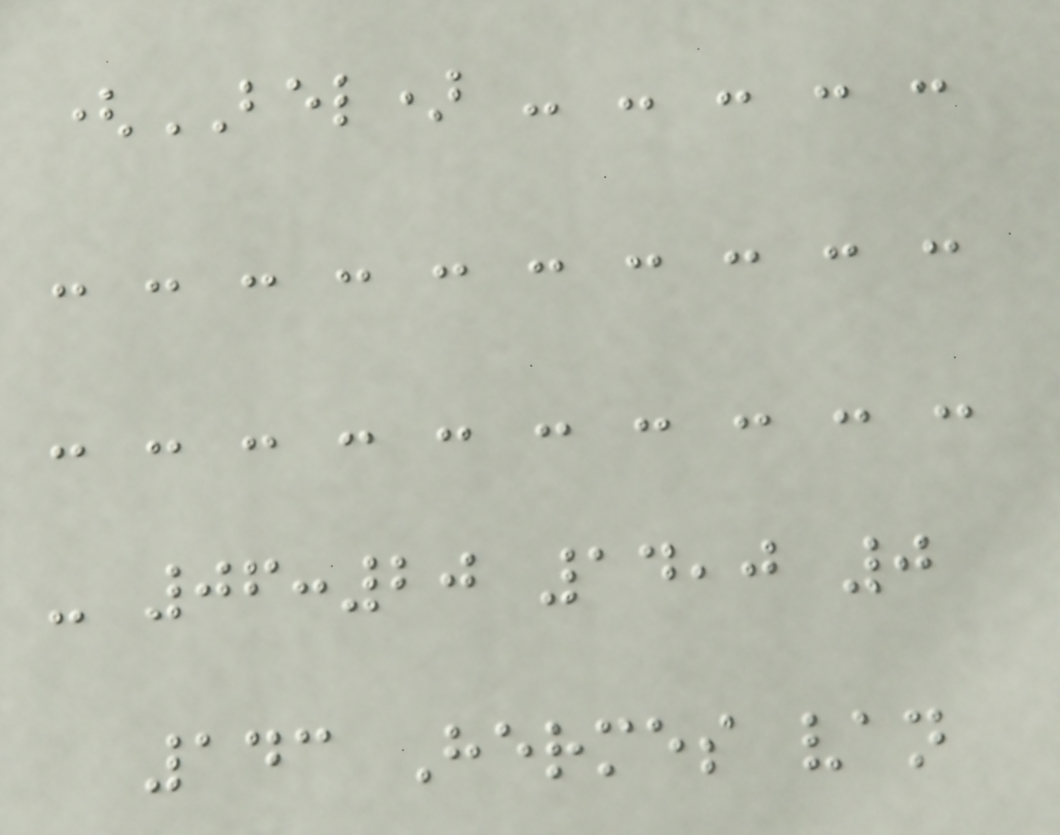(BEL) - - - - -
- - - - - - - - - -
- - - - - - - - - -
- 06:20 14,0 0
143 Hermes van
